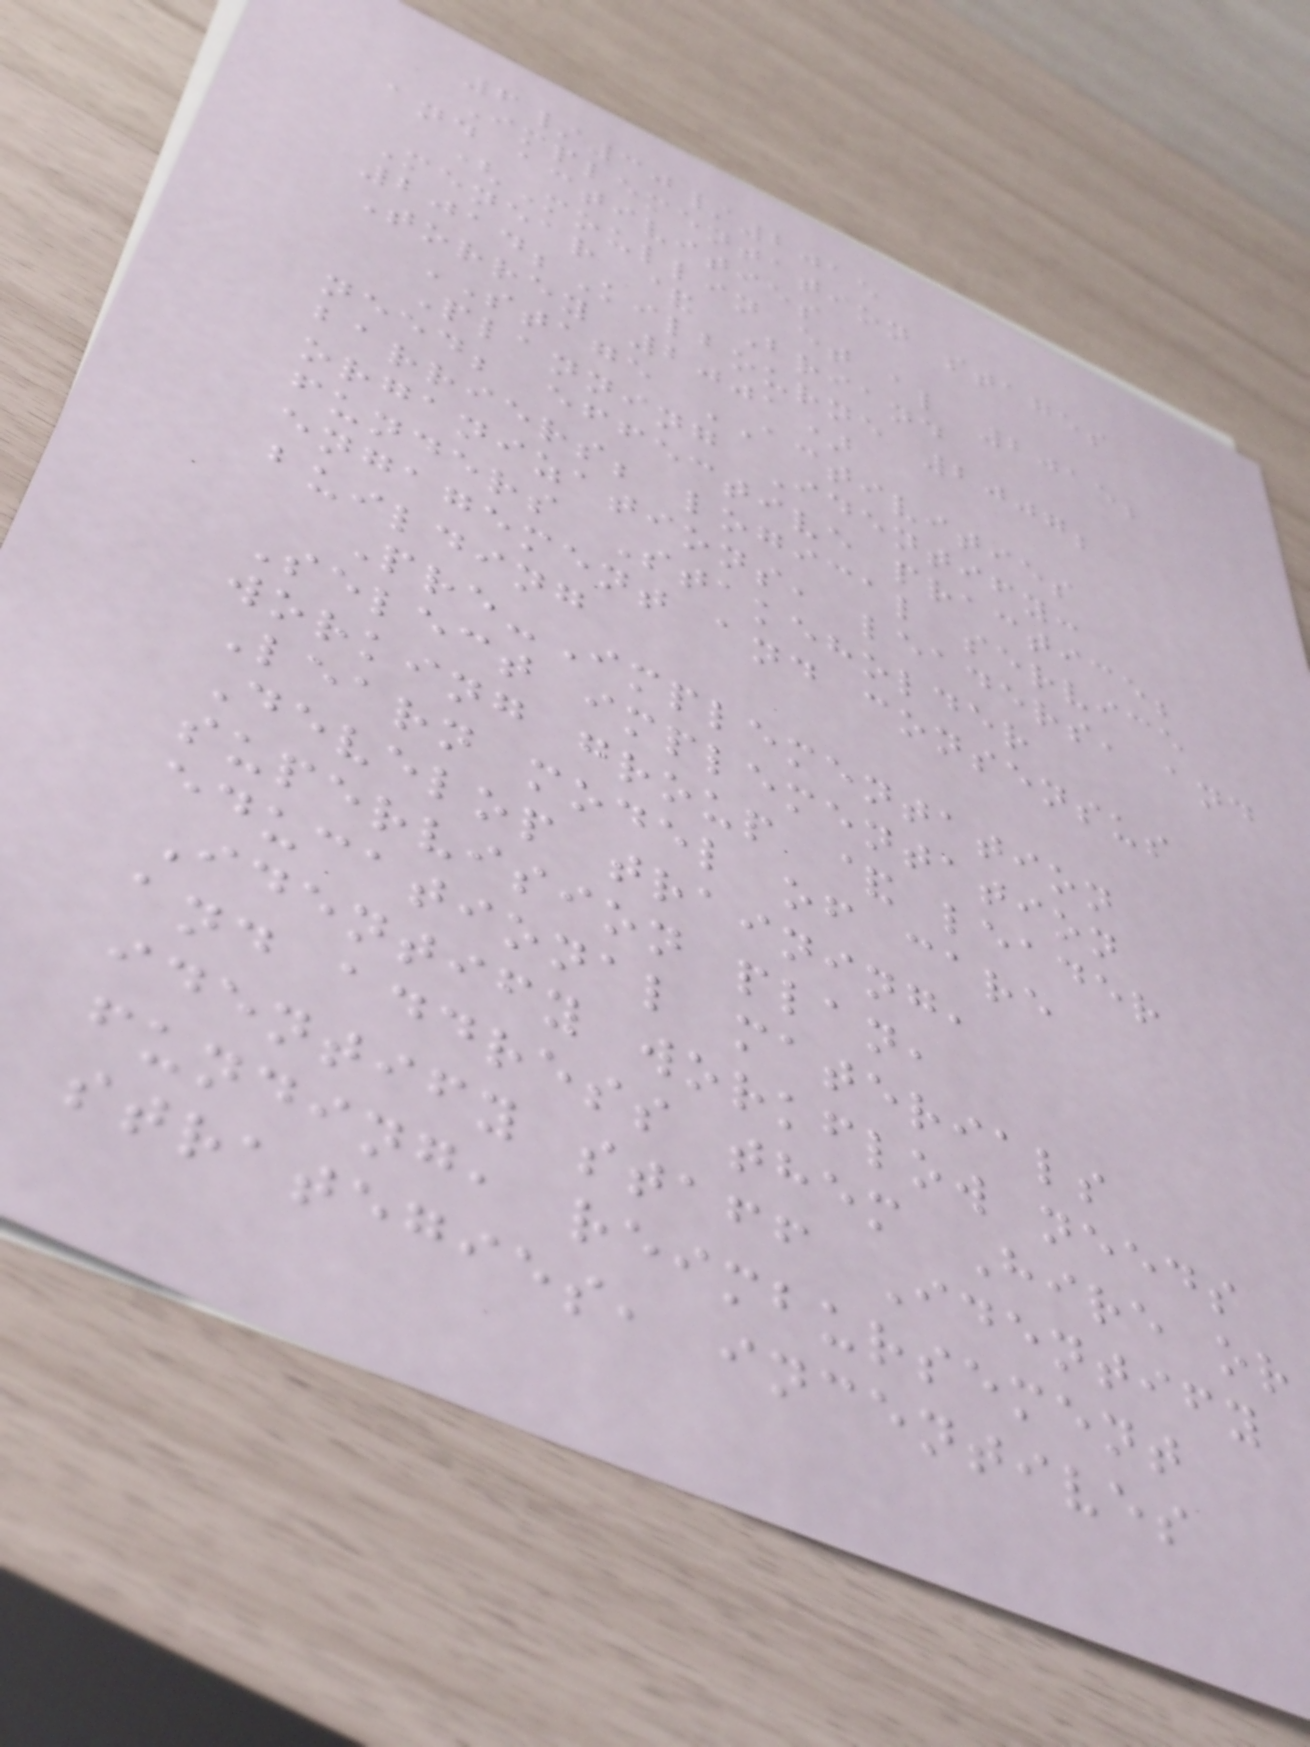6/30/2015
Implementation stages
and activities
(Moullin et al 2015;
Menear & Briand
2014;Kilbourne 2007;
Torrey 2001)
STAGE ACTIVITIES
Planning Identify:
need; effective practice;
barriers; logical service
organizations, leaders, and
funders Stakeholder
engagement and consensus
building
Pre-Implementation
Select implementation
working group & leader
Learn model of care
Develop training,
supervision plan,
educational materials
Identify workflow needs
and address them Hire or
identify staff Identify
funding, reimbursement
strategies, incentives
